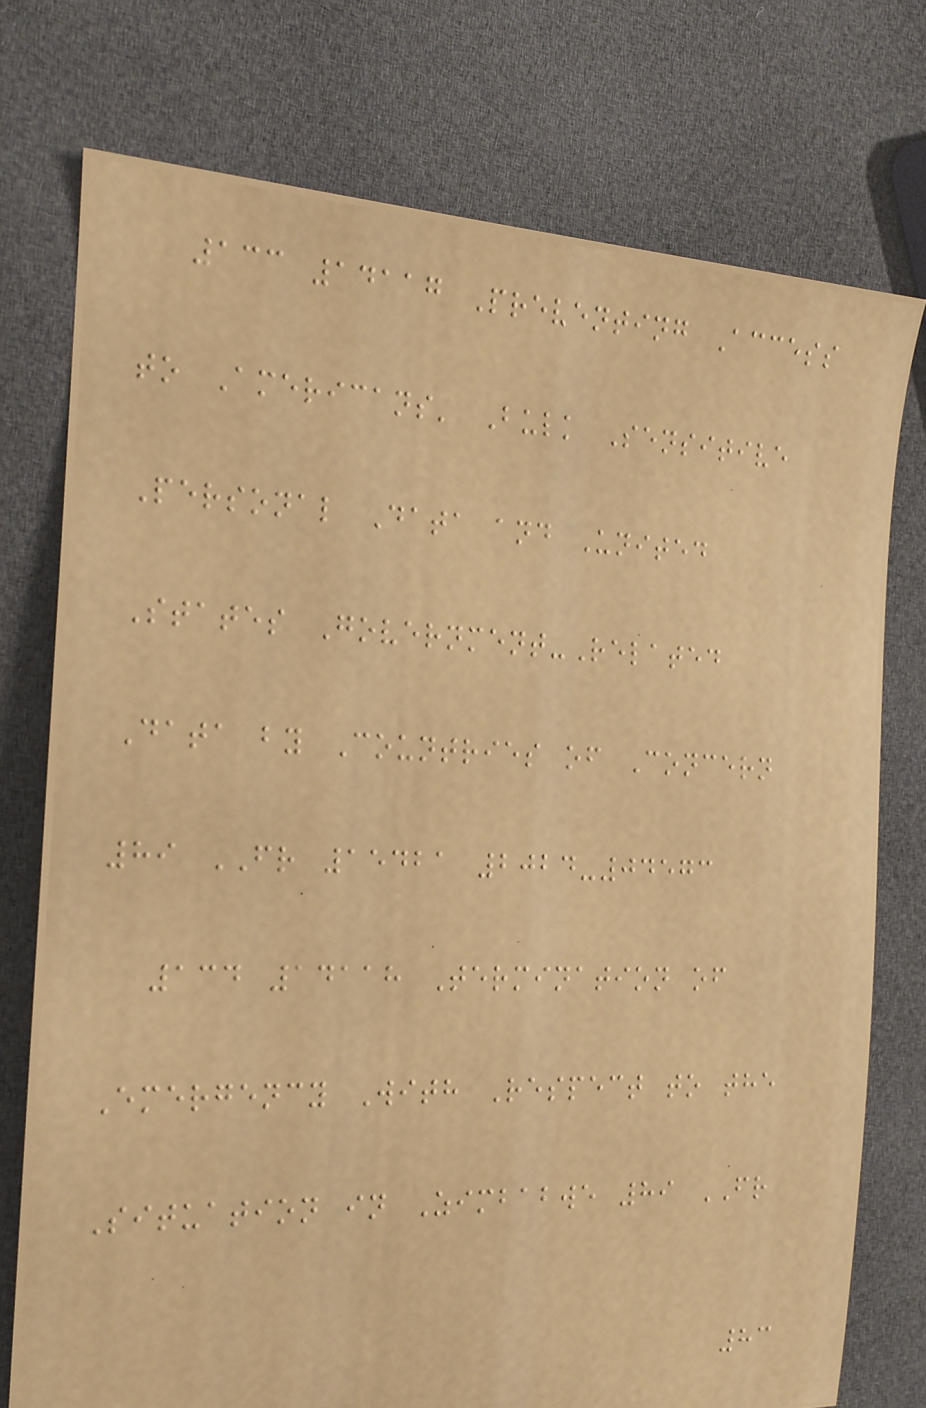133 14117 Preventing Access
to Americans' Bulk Sensitive
Personal Data and United
States Government-Related
Data by Countries of Concern
89 FR 15421 2024-04573
134 14118 Termination of
Emergency With Respect to the
Situation in Zimbabwe 89 FR
83
